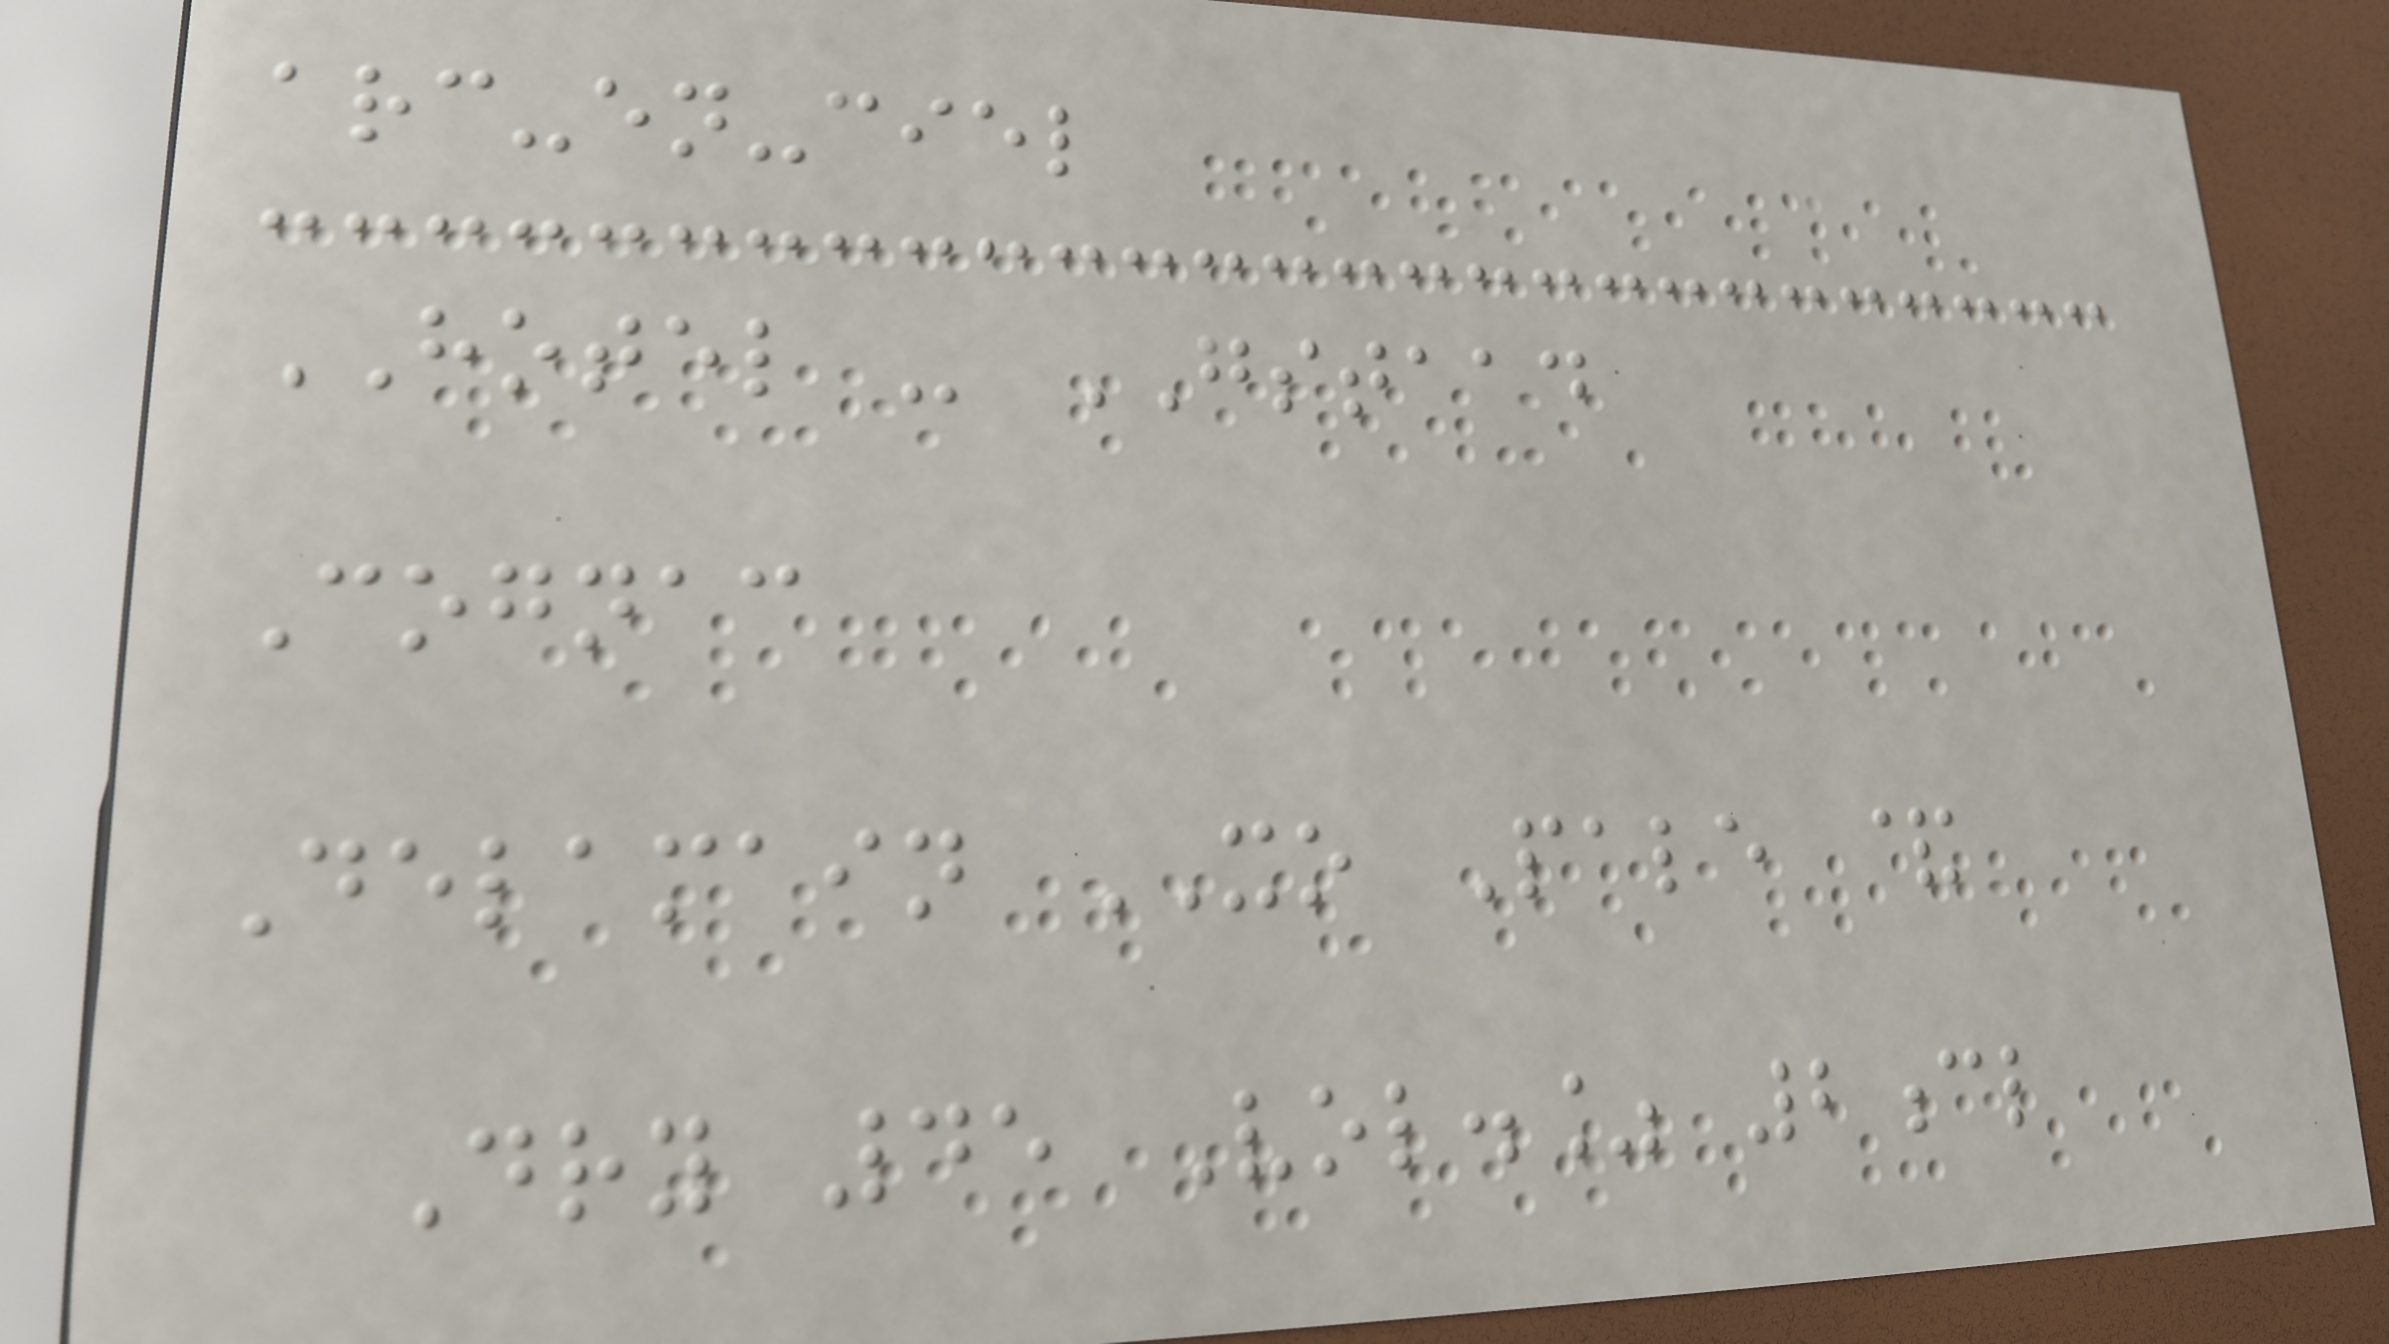arc-en-ciel
HOTEL - GSTAAD
Cognac
Delamain XO Pale &
Dry 45 Vol.% 2cl
